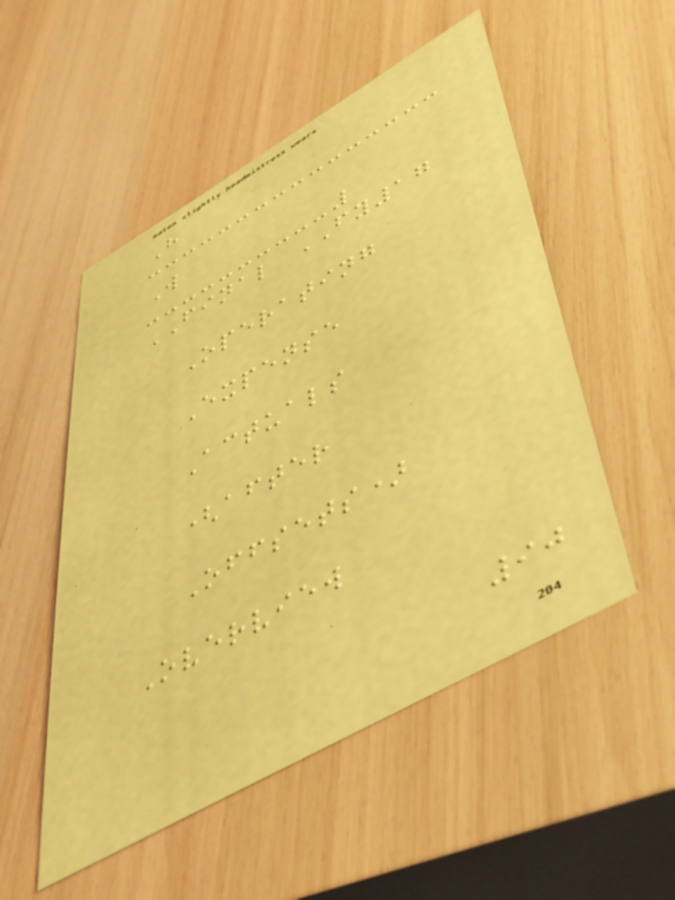H
W
FINAL FY17
Operating
Expense
Actuals
(after
Offsets)
Overview
90
